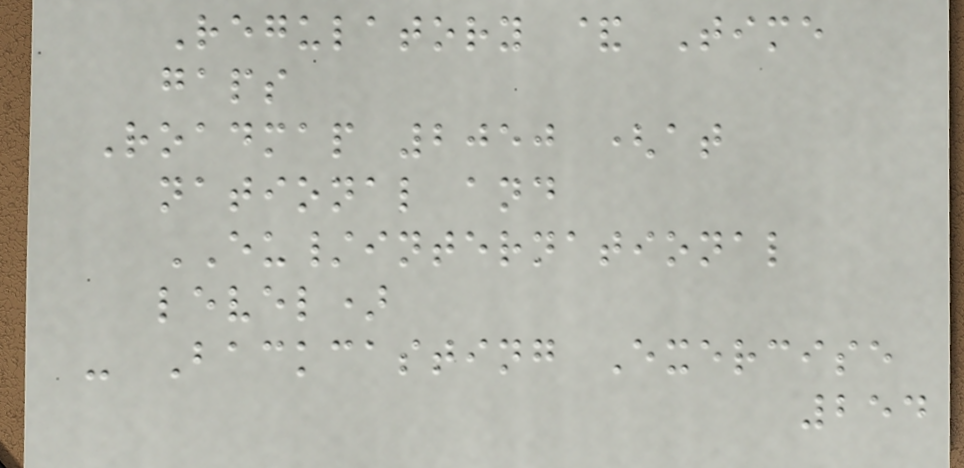Regulatory & Time
gaps
Roadmap 2050 (at
national and
EU/international
level)
- Backcasting Exercise
254
